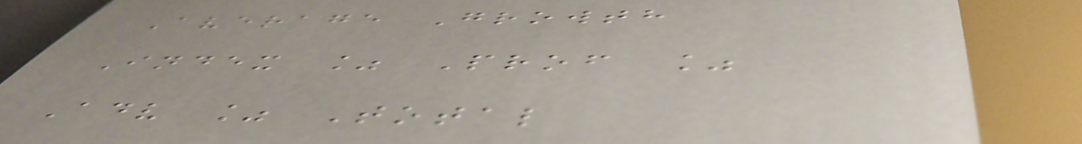Average Growth
Index % Prof %
Adv % Total
